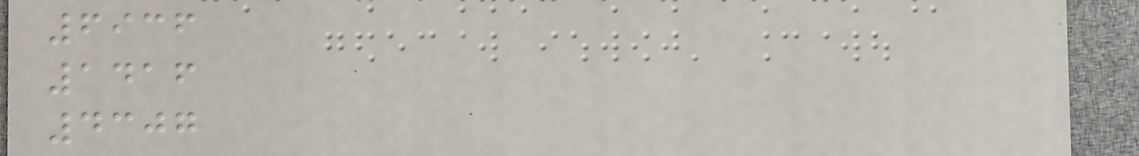6936
1416
4307
